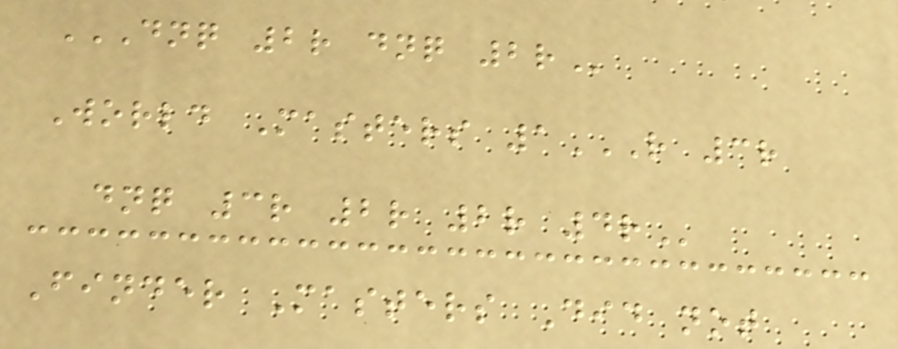DNQ 2R DNQ 2R
World Masters 1R 3R
DNQ 3R 2R 2R 4R
Finder Masters Did not
